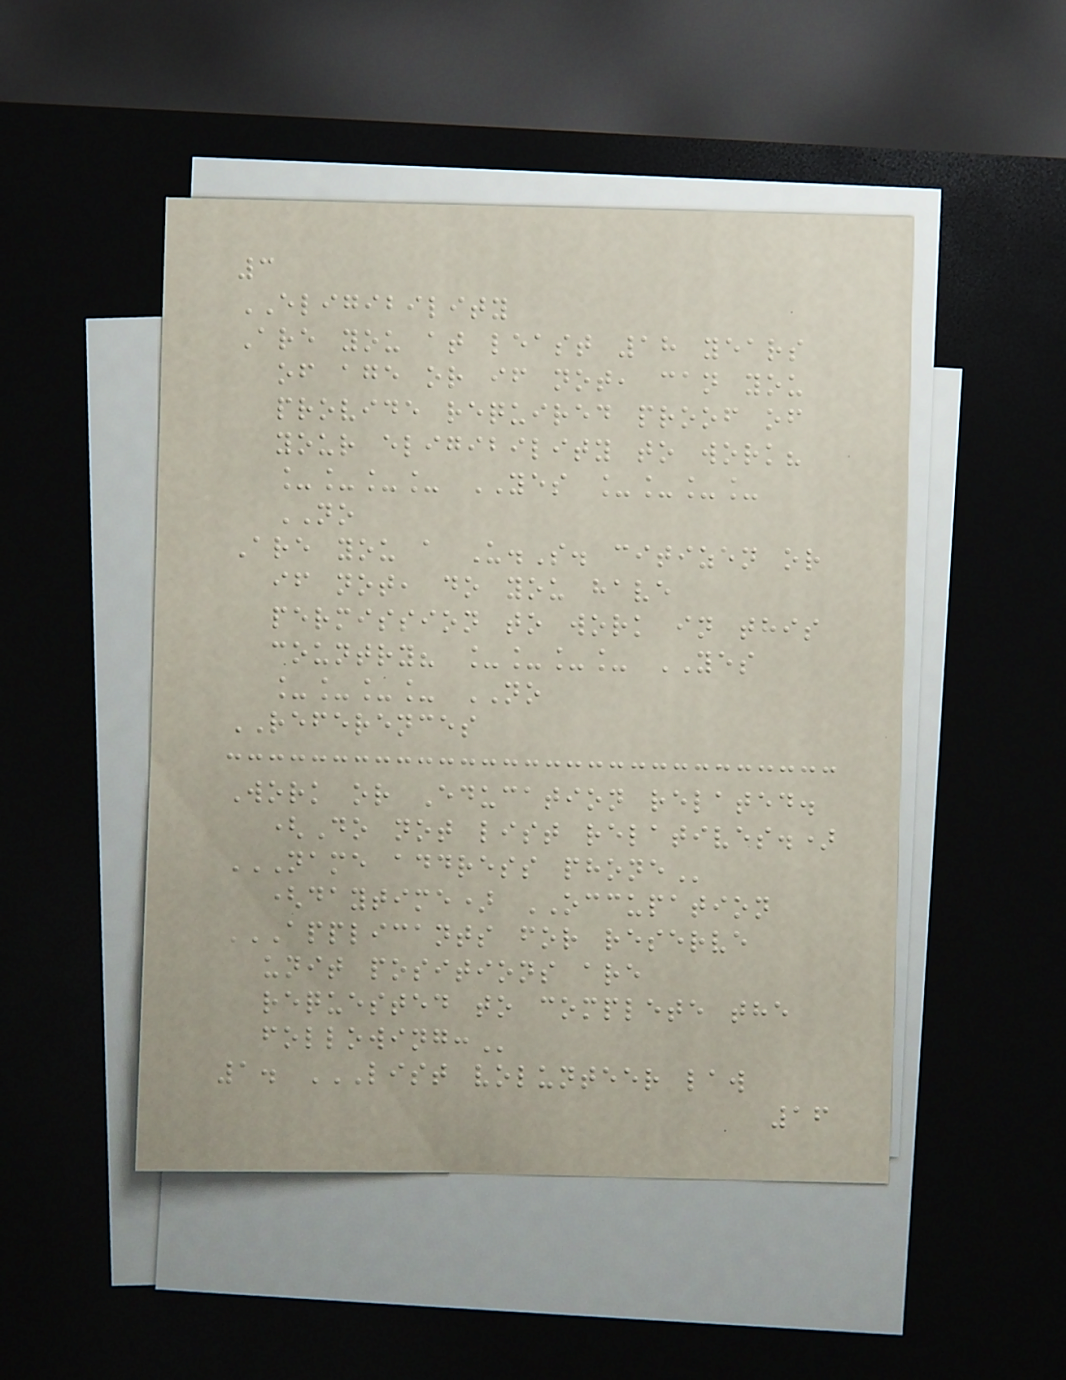3
ELIGIBILITY
Are you at least 18 years
of age or if not, can you
provide required proof of
your eligibility to work?
____ YES ____
NO
Are you a U.S. citizen or
if not, do you have
permission to work in this
country? ____ YES
____ NO
REFERENCES
Work or Education related.
(Do not list relatives.)
NAME ADDRESS PHONE
(daytime) OCCUPATION
APPLICANTS FOR RESERVE
UNIT POSITIONS ARE
REQUESTED TO COMPLETE THE
FOLLOWING:
1. LIST VOLUNTEER LAW
16
